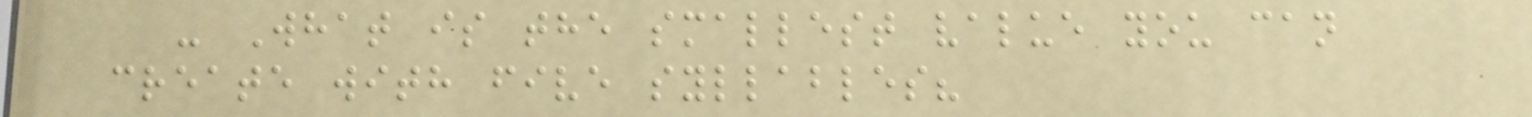- What is the smallest value you can
create with five syllables?
